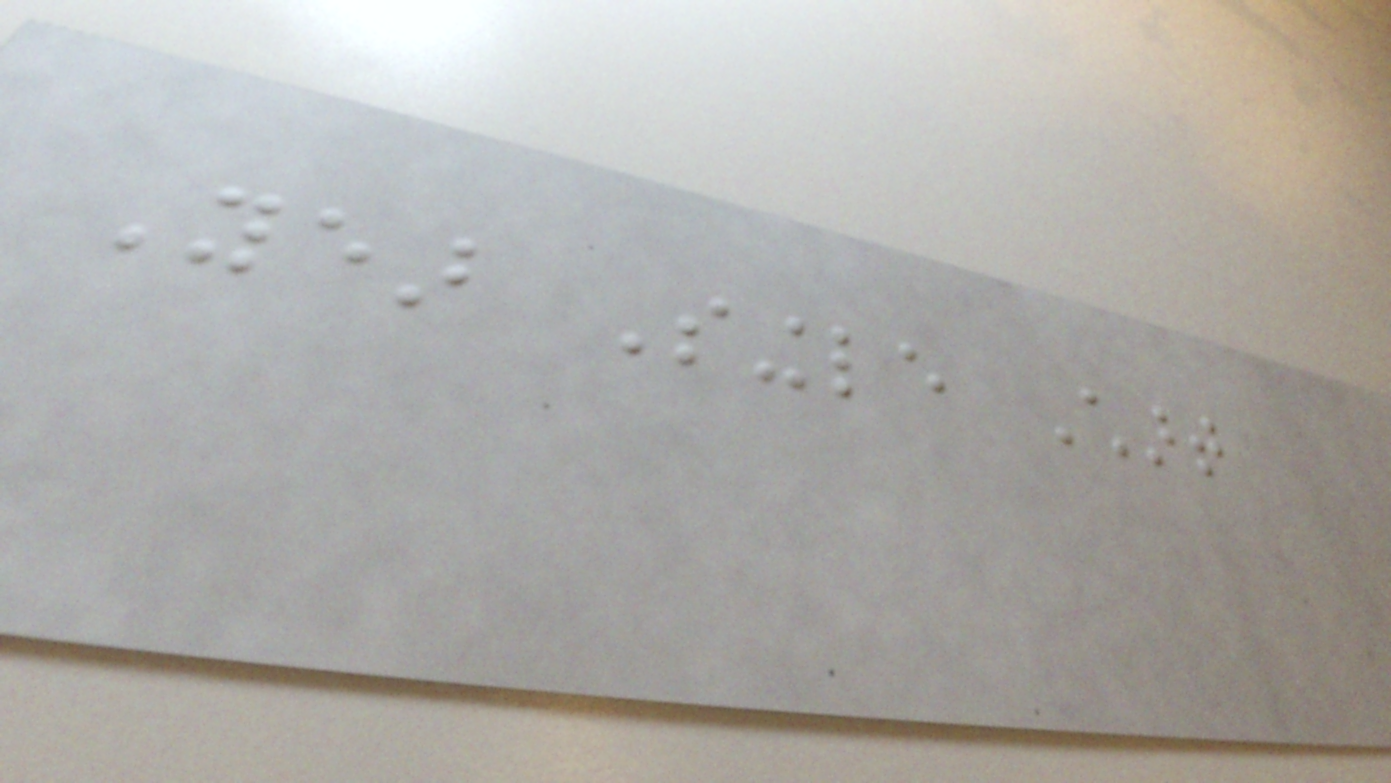Year Single Chart
